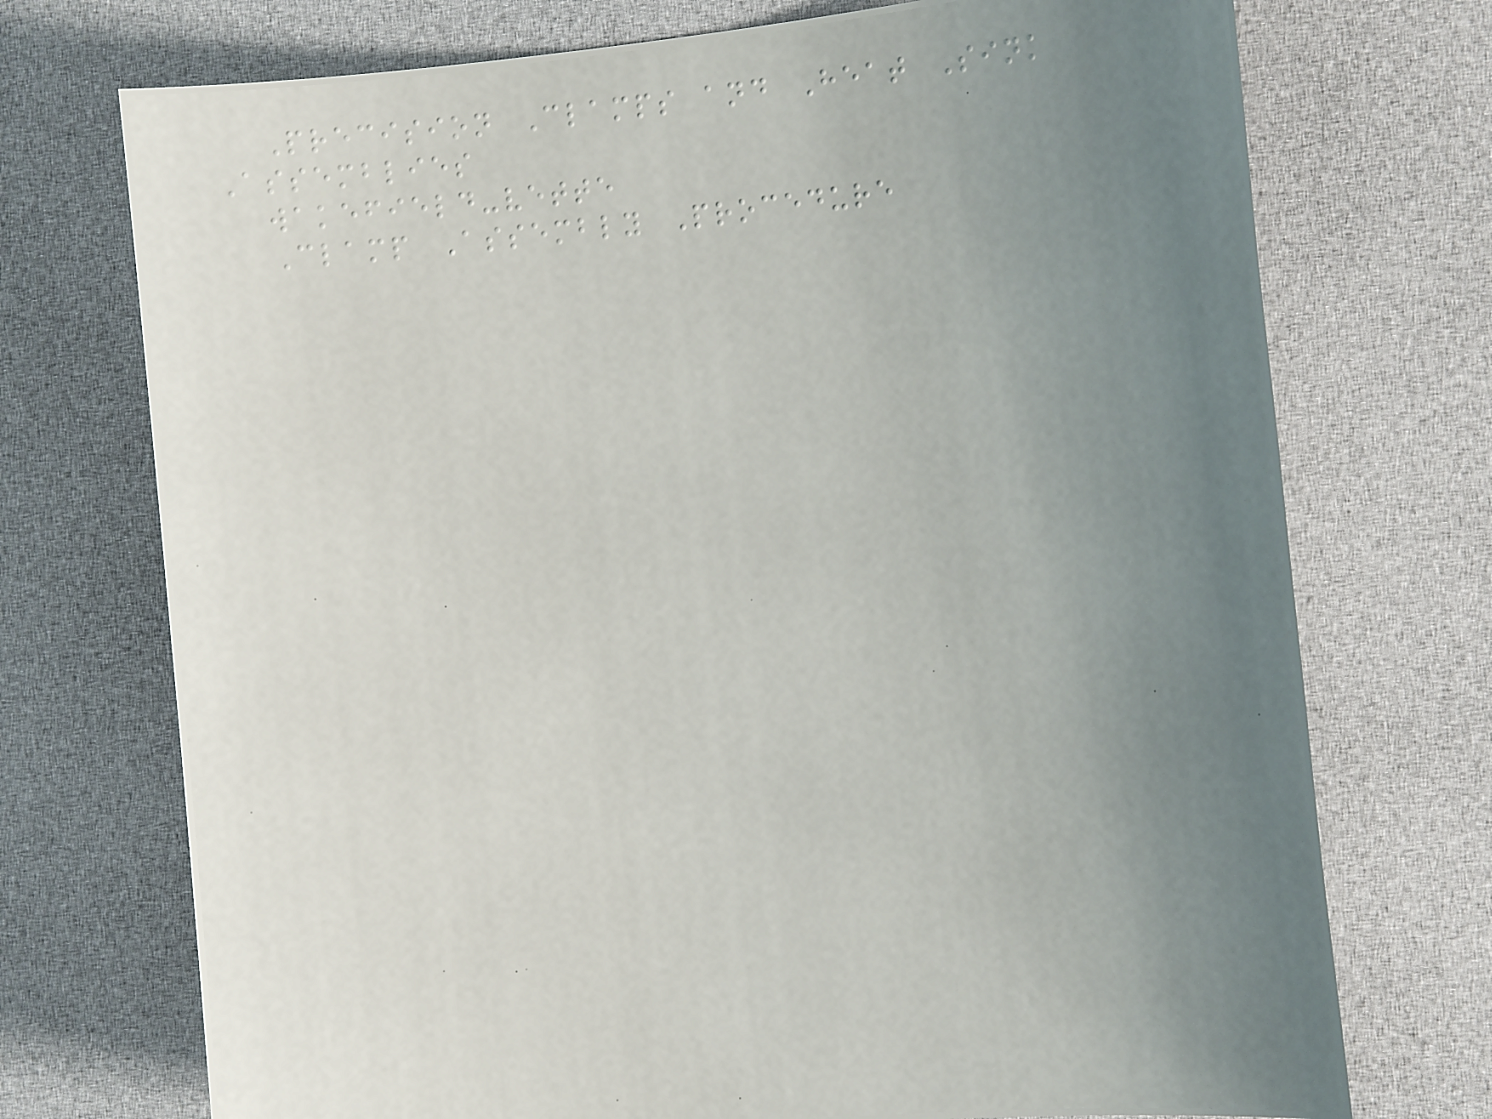Precision Clamps and Heat Sink
Assemblies
wakefield-vette
Clamp Assembly Procedure
